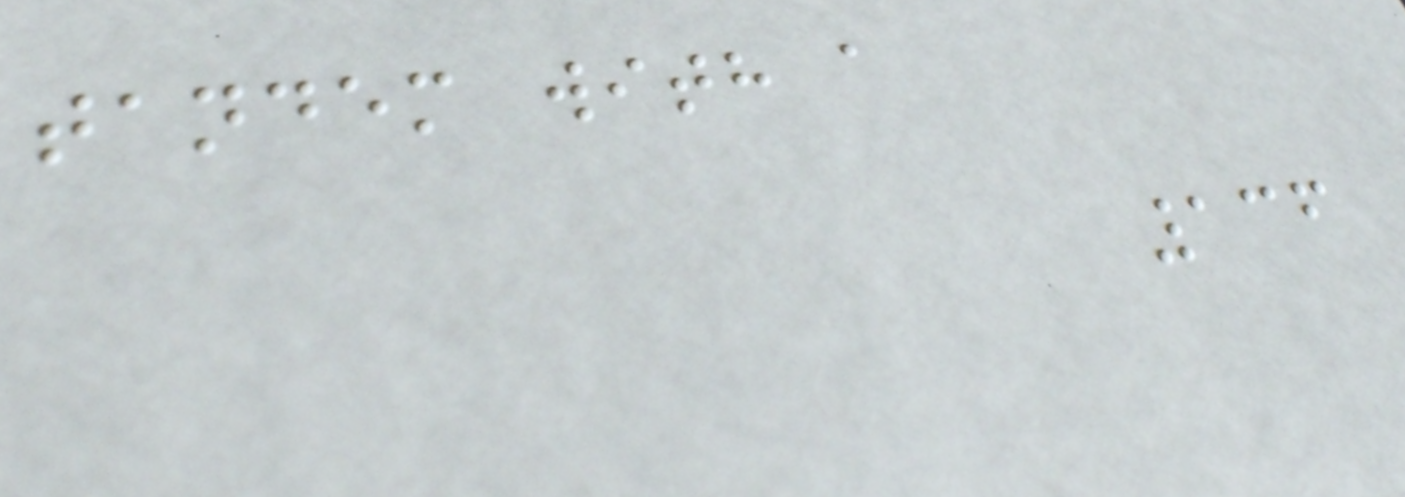tandem with a
136
